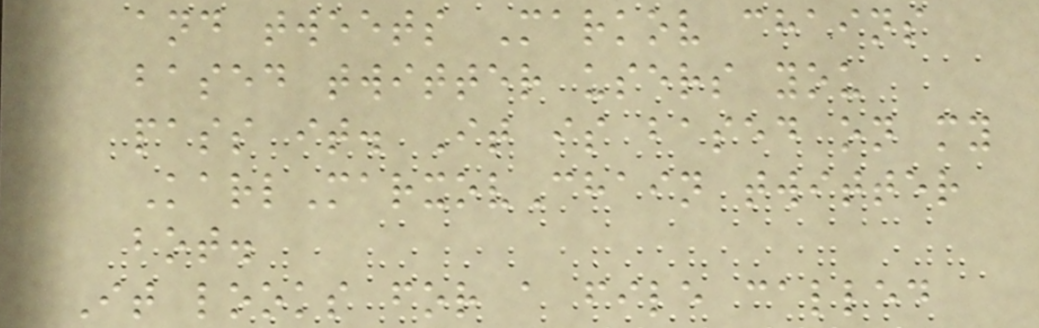and tweets Markov chains
based twitter users you
pass it. It is based on my
KarlMarxovChain twitter
bot.
It looks for a file called
